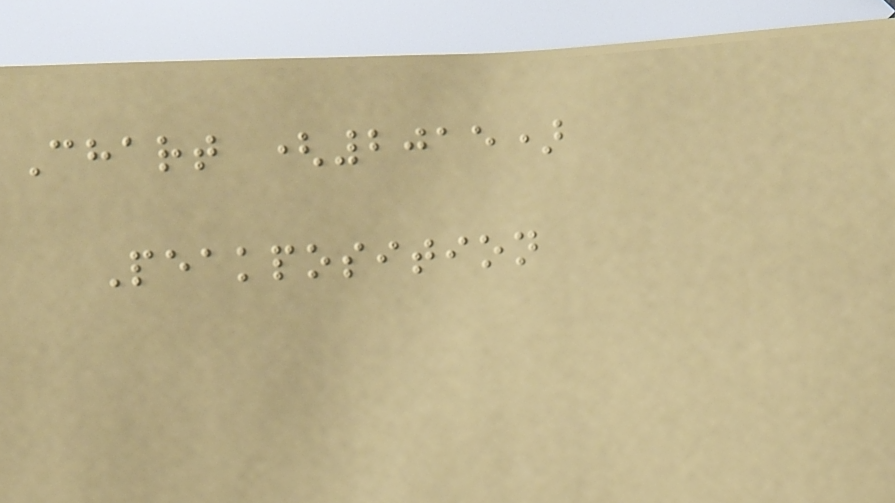Chart (2015)
Peakposition
